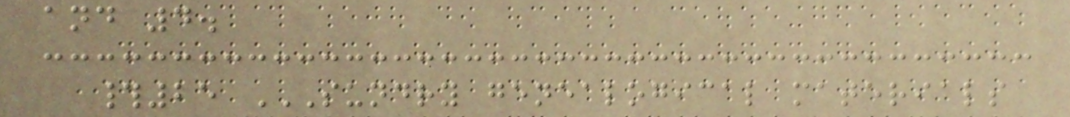and 4.
#25 SUNDRY GENEALOGICAL MATERIALS
